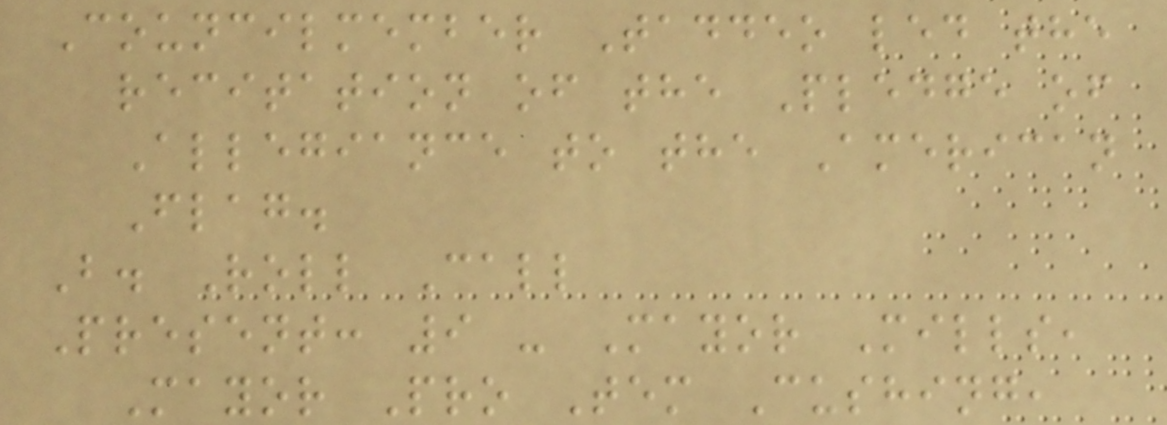Councilmember Taddeo led the
recitation of the Pledge of
Allegiance to the American
Flag.
B. Roll Call
Present: 9 - Mayor Mills,
Mayor Pro Tem Cushing,
